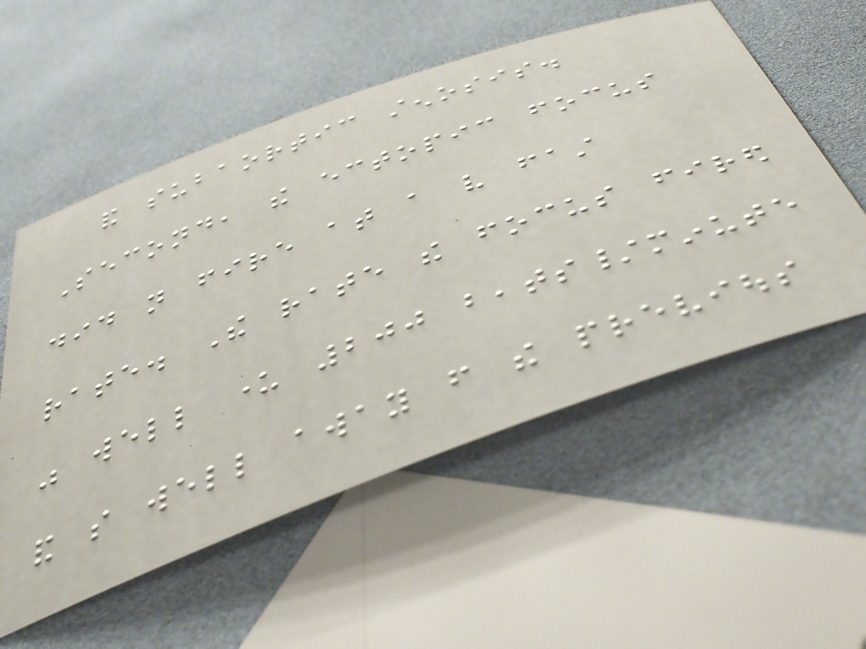and subaortic stenosis.
Second, the ectopic focus
did not fire at a very fast
rate. The rate the focus fired
was well under 200 beats/minute
and so well away from the previous
